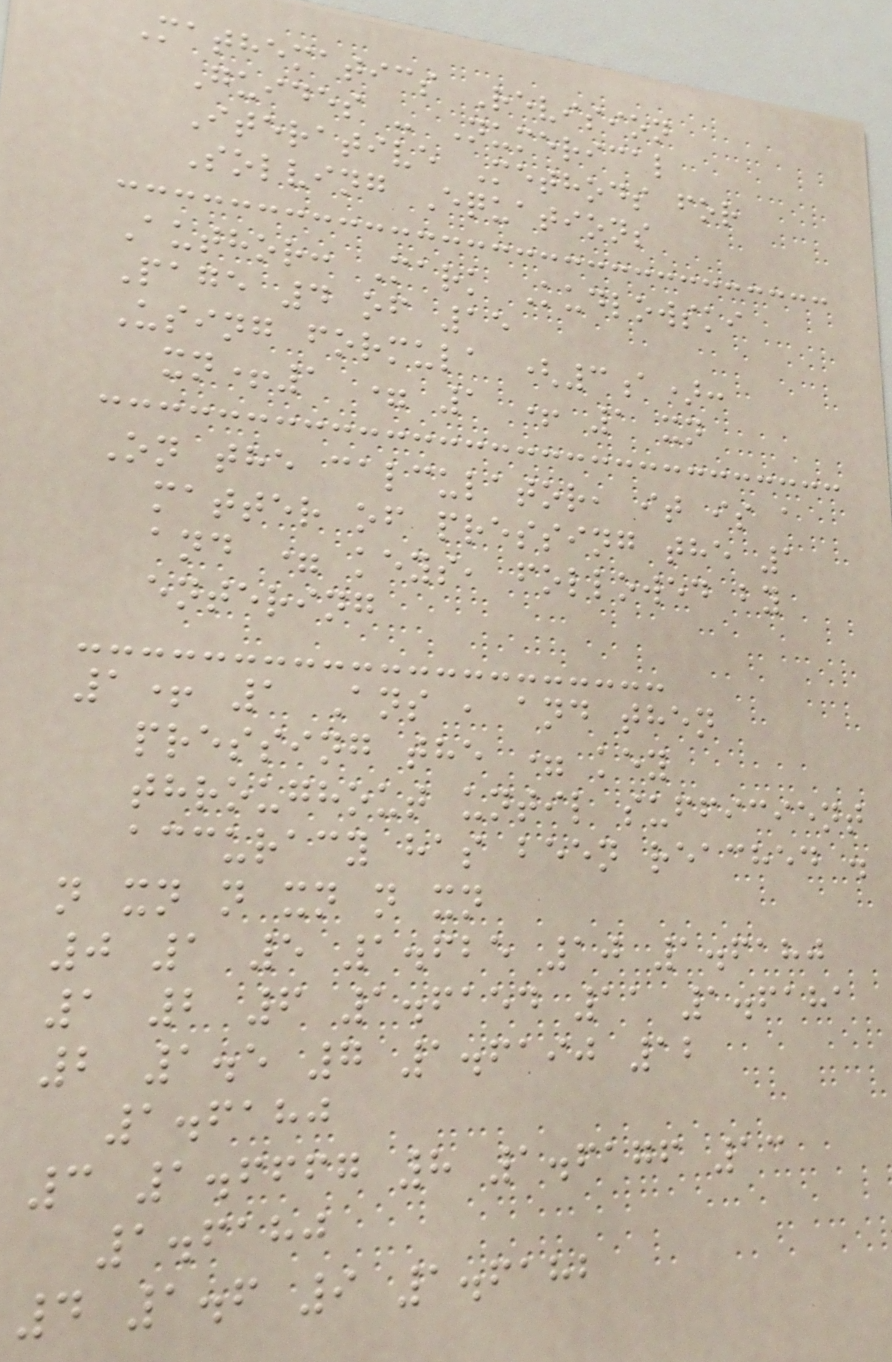Mathematics Revision
Guides - Numerical
Iterative Methods for
Solving Equations
Author: Mark Kudlowski
Page 4 of 15
Using formula (3a):
xn+1 = 1 + 1 xn
On the calculator, it is a
matter of pressing the 1
and = keys, followed by
entering
1+ 1 Ans , and then
pressing the = key
throughout until sufficient
accuracy has been reached .
n xn n xn n xn
0 1 5 1.625 10 1.6180
1 2 6 1.6154 11 1.6181
2 1.5 7 1.6190 12
1.6180
3 1.6667 8 1.6176 13
1.6180
4 1.6 9 1.6182
